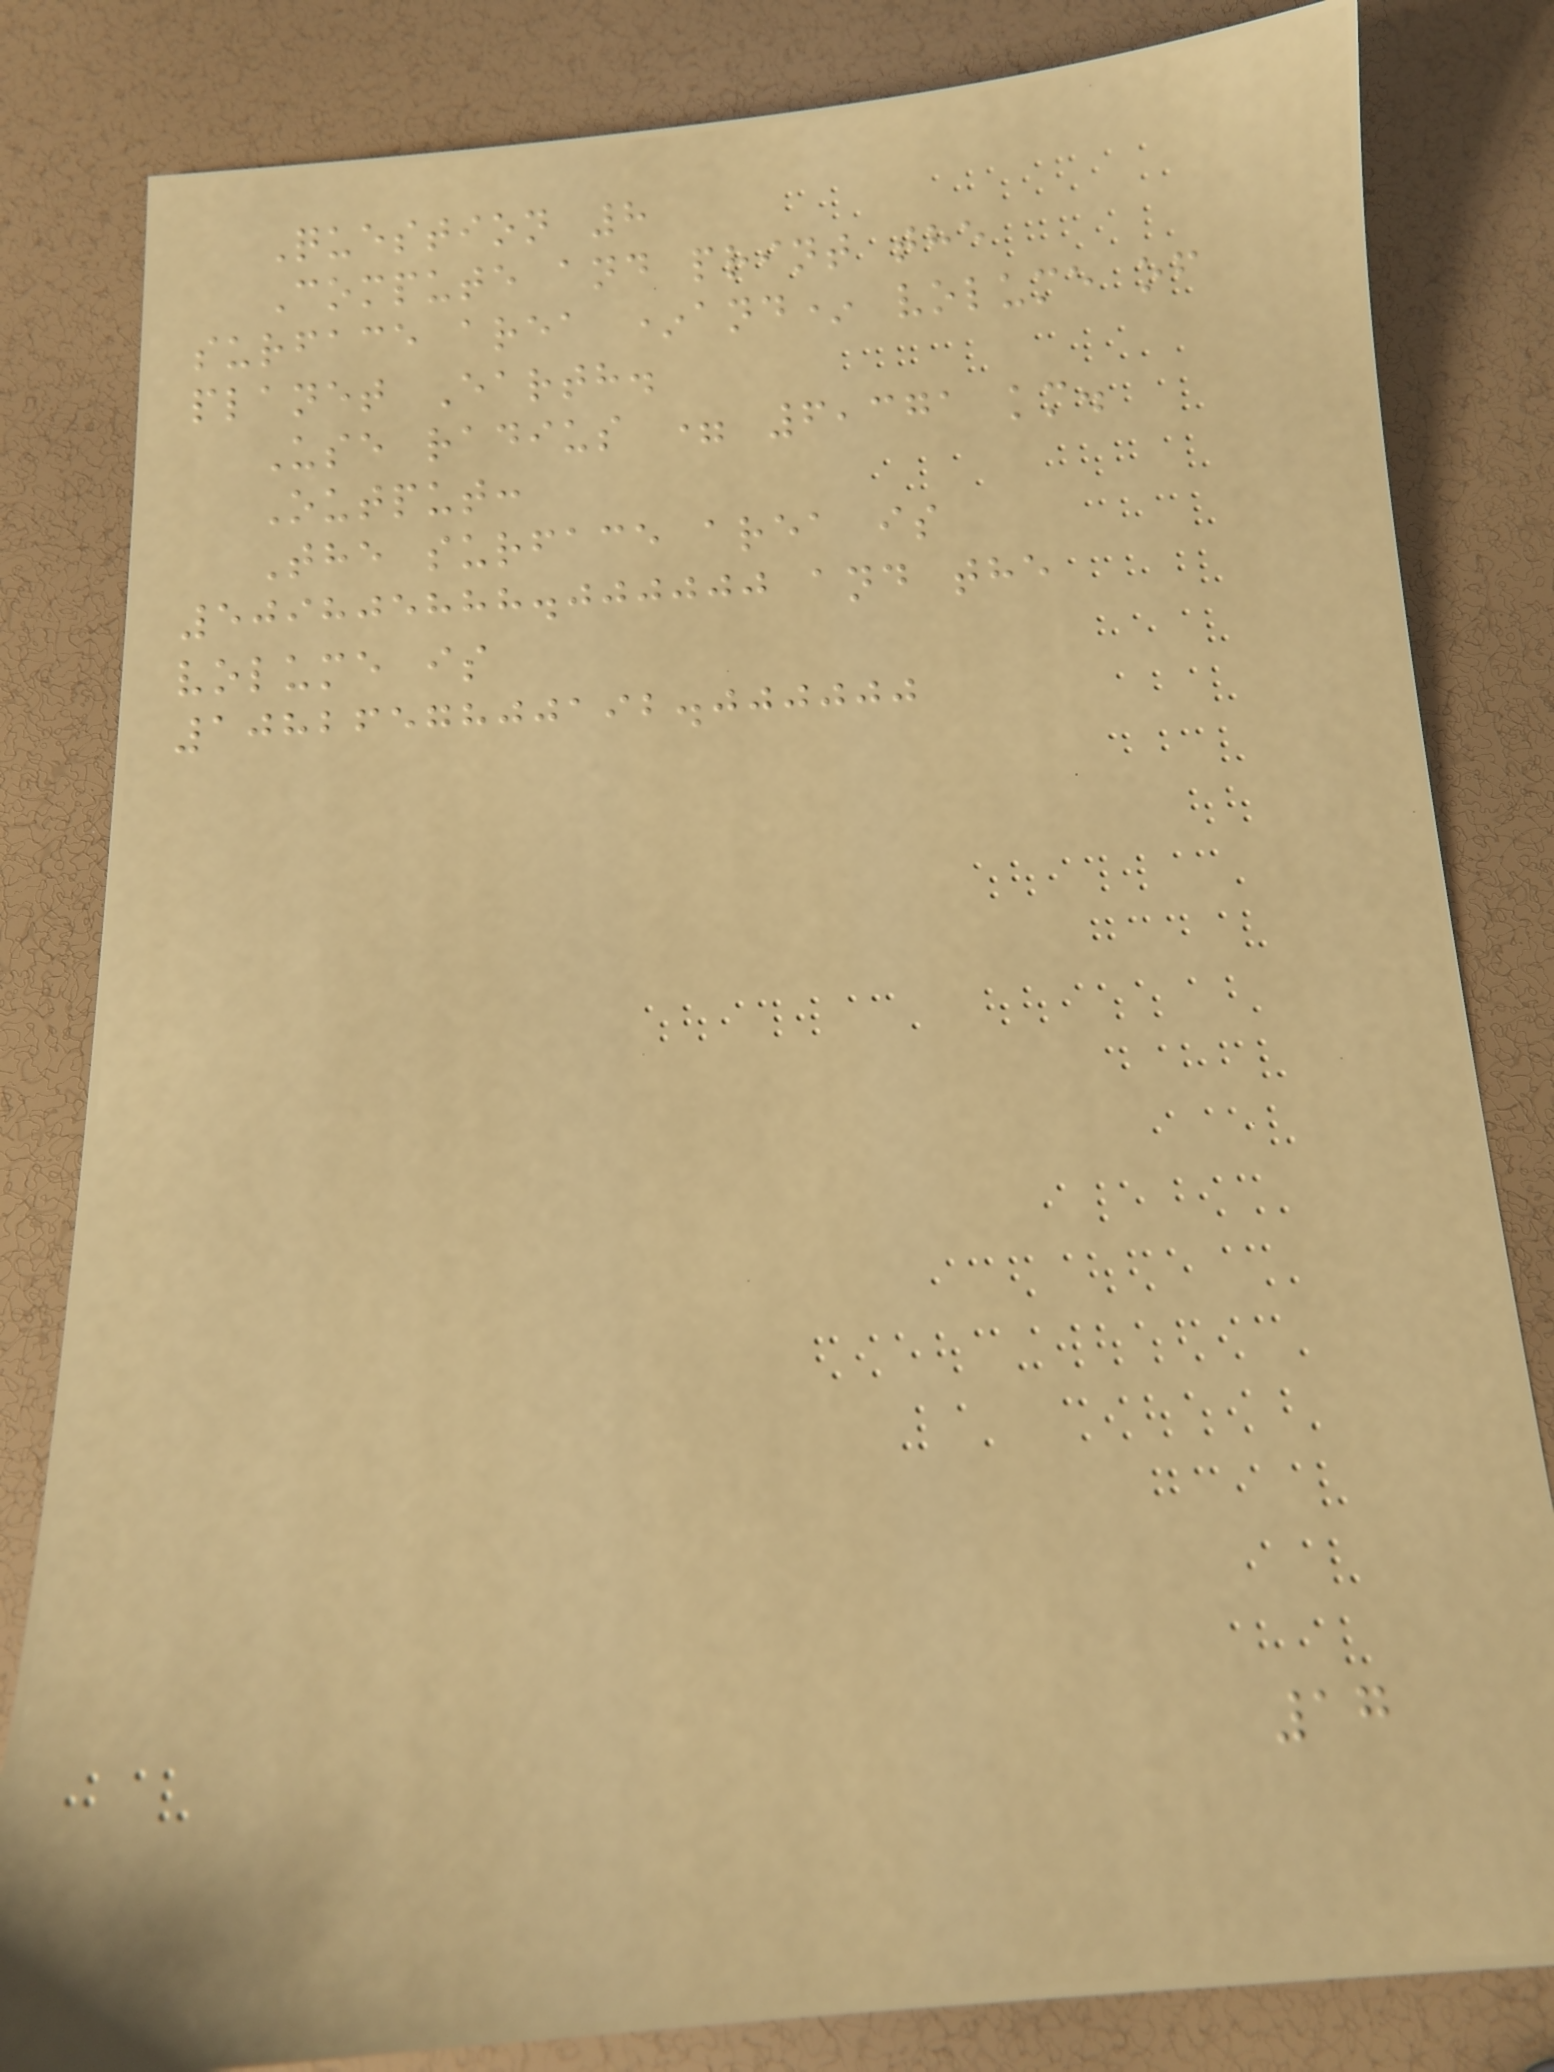Question 8
Compute and print the
surface area *and* volume of
planet Earth.
Use radius = 6,371 km.
Output:
The surface area is
509805888.000000 and the
volume is
1082657800192.000000
17
